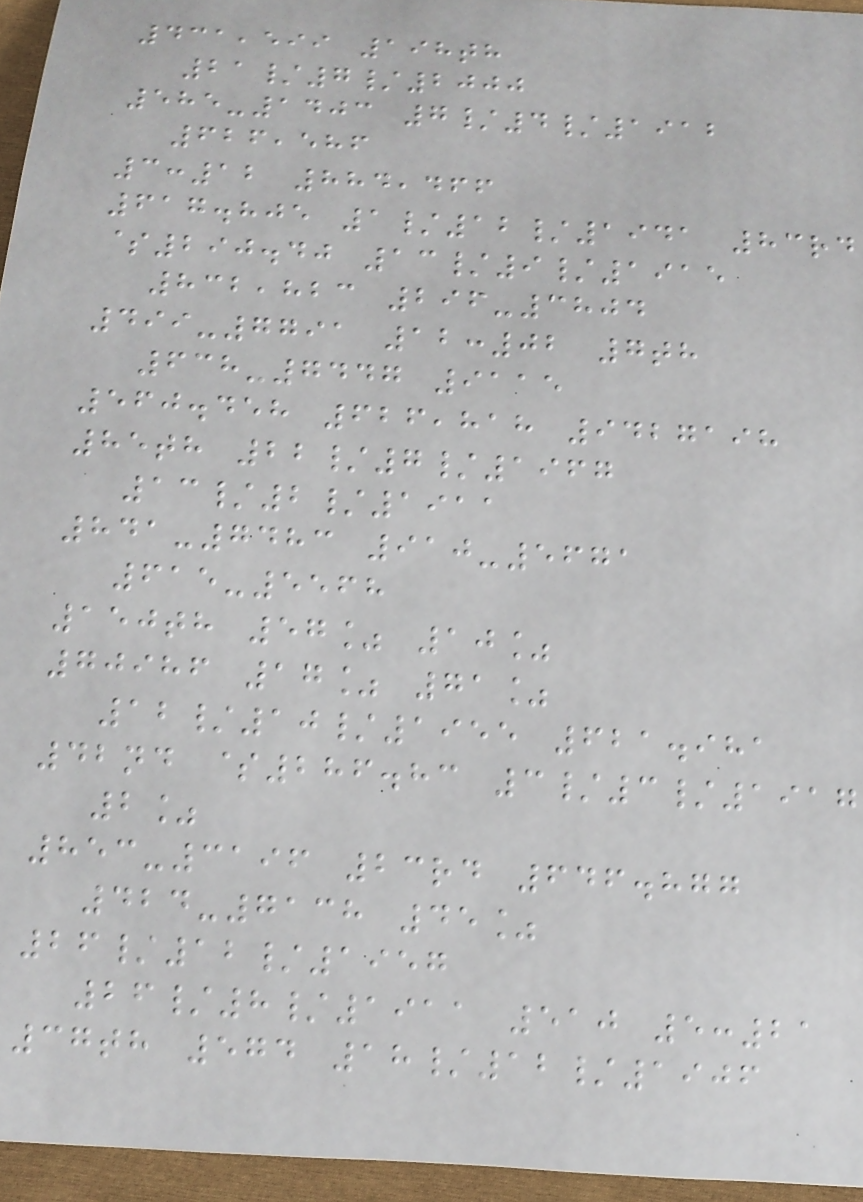431,599 198th
21/7/2000
585-1403 7/4/1912
626,586
3:12 884,466
617.805 1/12/1941 83rd
$290.40 13/9/1915
832,823 296-3804
499-7791 12:02 7th
638-7447 9115
560.458 626,818 9427198
85th 22/7/1967
13/2/1911
841-7483 910-5671
615-5568
150th 57% 10%
70986 17% 71%
12/10/1955 621.981
42nd $286.83 3/3/1917
2%
853-3196 23rd 646.877
424-7138 45%
26/12/1957
26/8/1911 510 5:21
37th 574 18/12/1906
